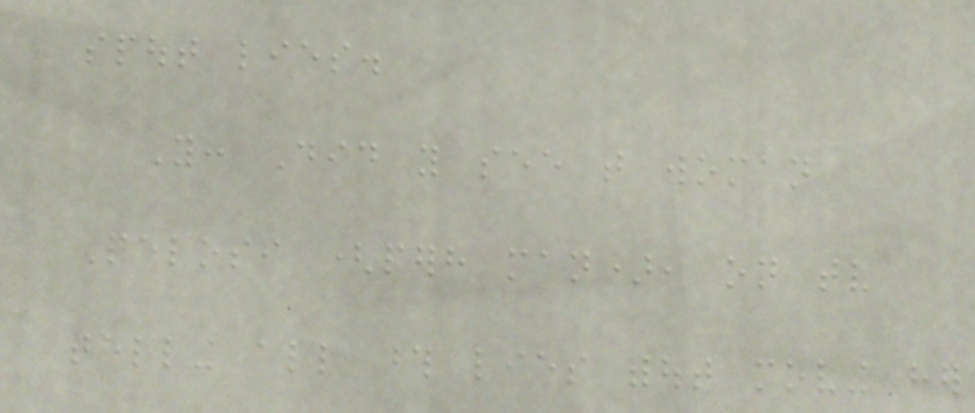spout lies.
You: Did you see that woman
Pelosi (perhaps man), on tv
telling all those lies without moving her
